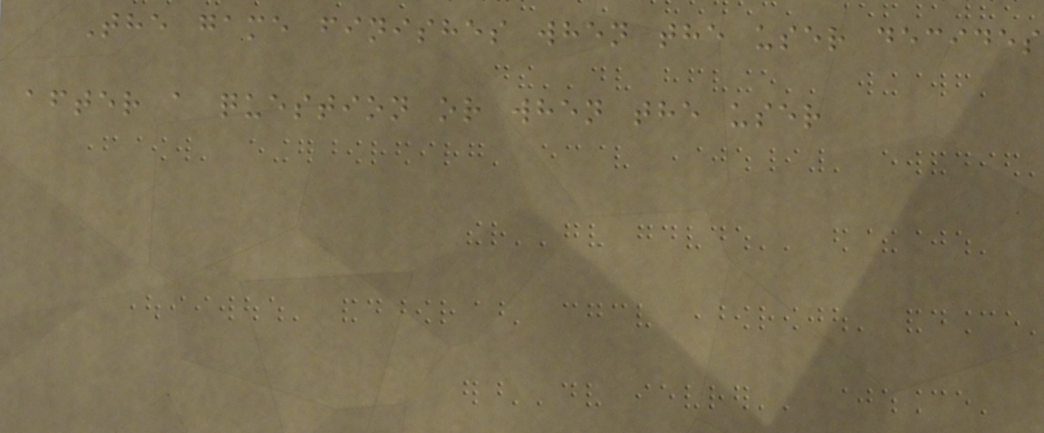The game finishes when the user decides
after a question or when the user
